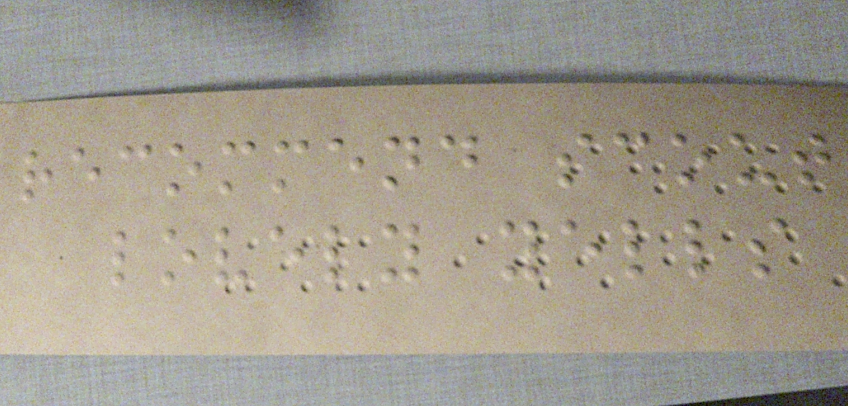recommend scout
lovely yells
